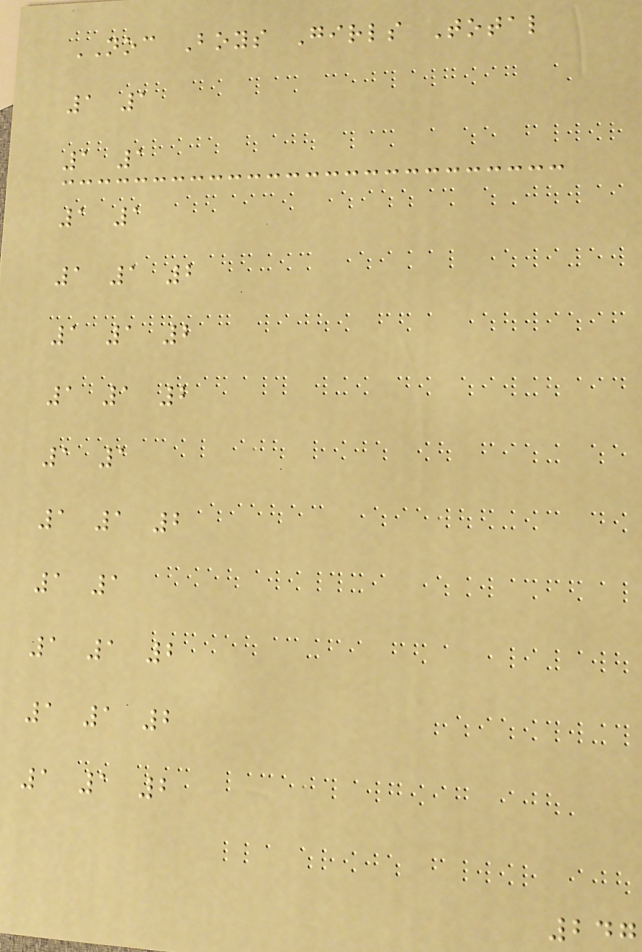NOC Boys Girls Total
1 1
1 1
1 1
1 1 2
1 1 2
1 1 2
1 1
1 1 2
1 1
1 1 2
1 1 2
1 1 2
247
